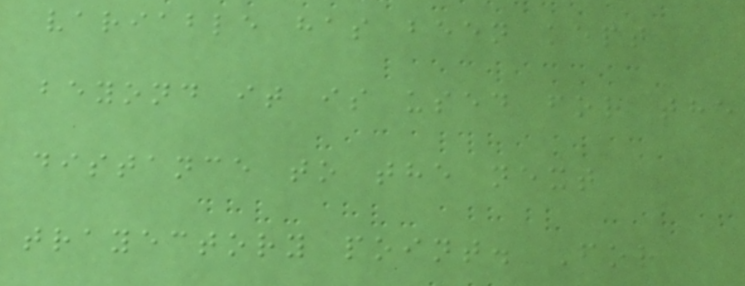variable has been kept
beyond it is used for the
distance to the next
trayectory point. For
